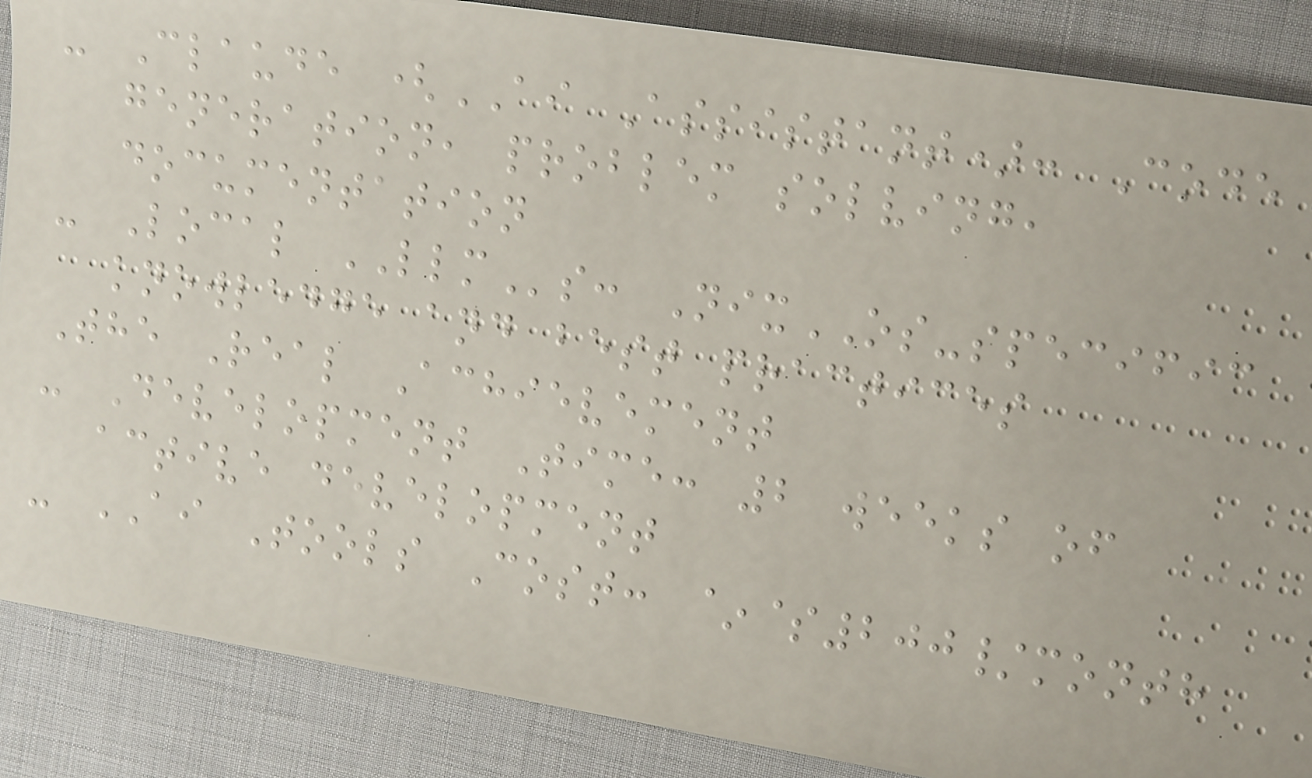- Claude (AI Assistant): Code
generation, problem solving,
documentation
- Local LLMs: NixOS-specific
knowledge and best practices
The Real Achievement
- Development Time: 2 weeks of
active development
- AI Tools Cost: ~$200/month
